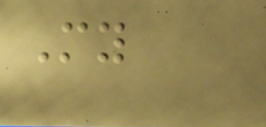My
